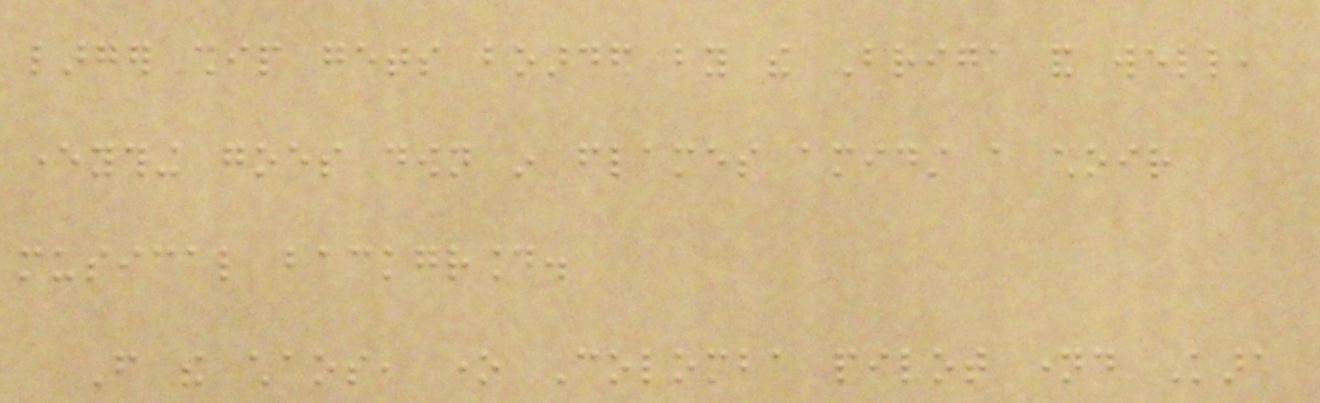larger ship gets boarded by the Briga and well,
everything goes down in flames amidst a choir
musical background.
From the chaos, one Colomba pilot named Kara
